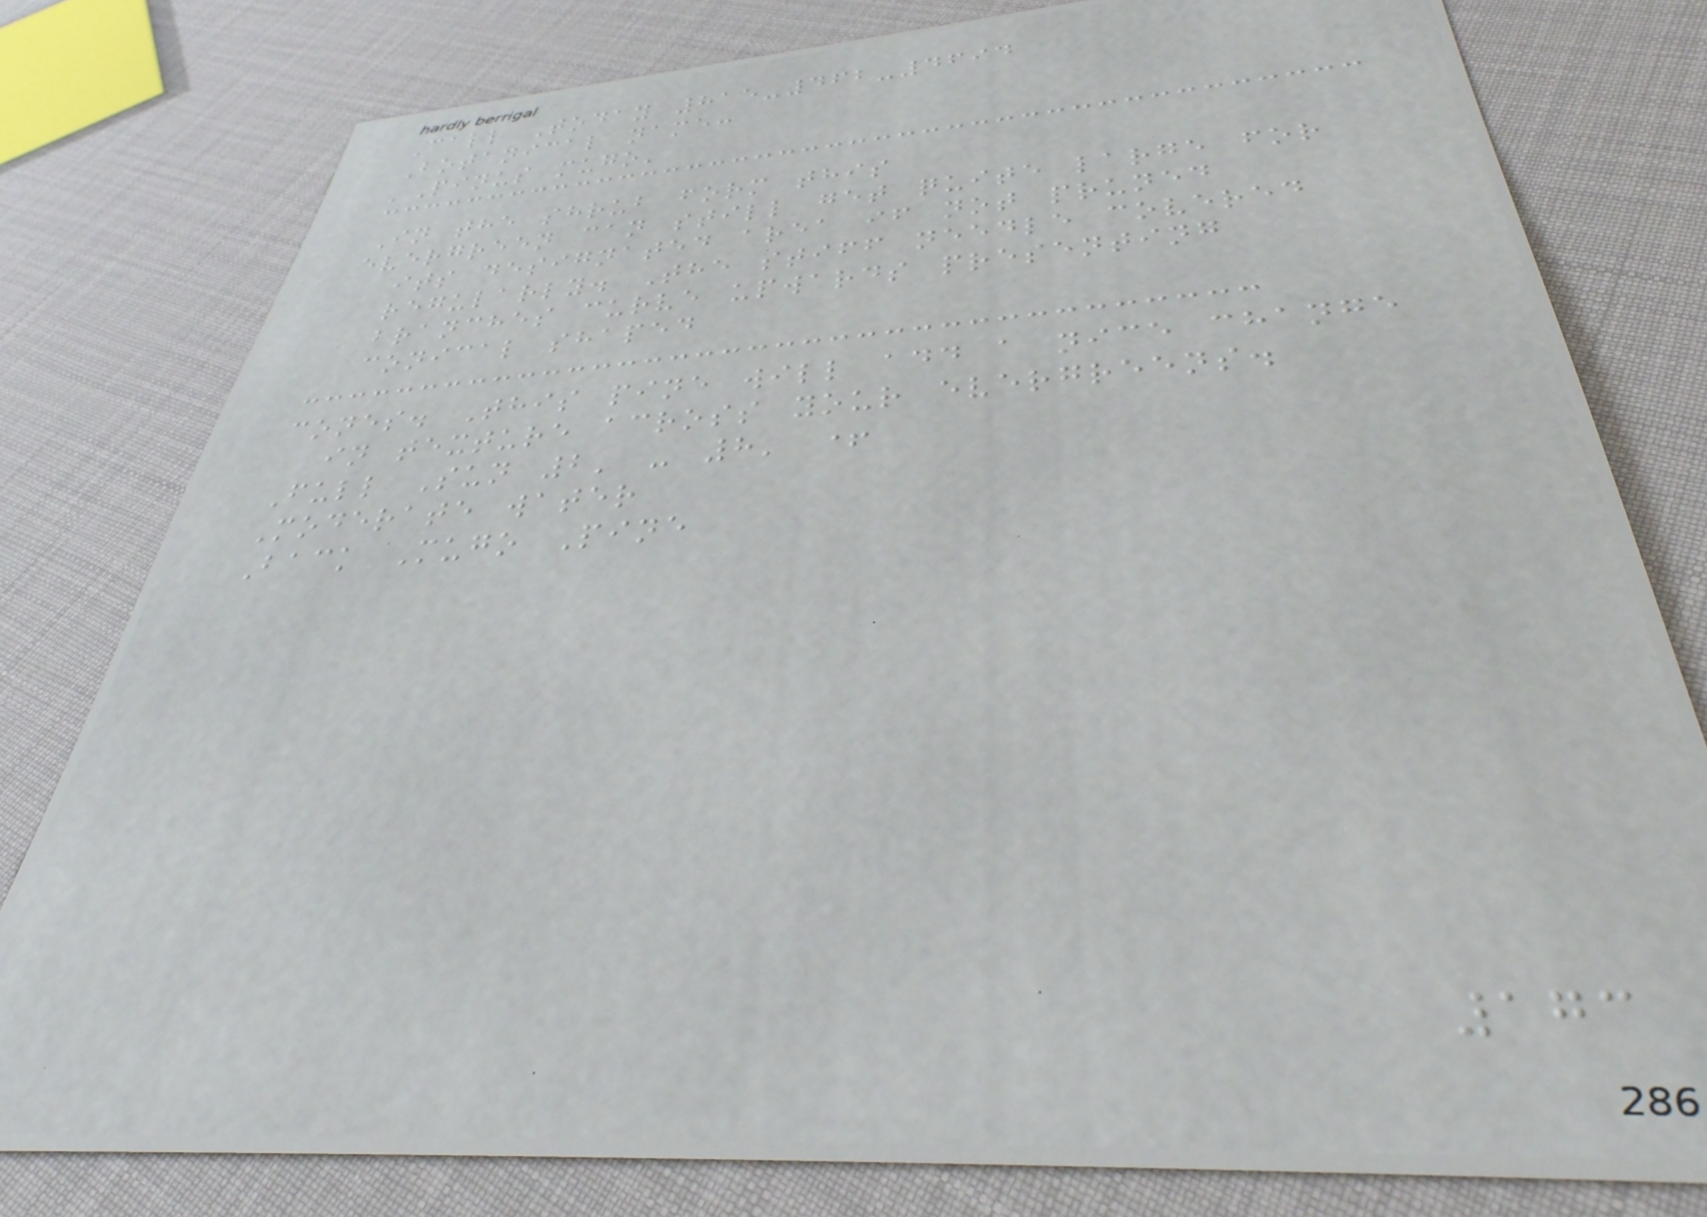Call Today 815-462-4694
Botanical name:
'Pinus mugo'
In the shrub form this
evergreen can still get quite large for
its designated area if not pruned
regularly. The stiff needle covered
branches curve upwards presenting
conical shaped
cones. This pine will add a nice change
in texture across your evergreens.
Full Sun 2' - 8' +
Moderate water
Back Mugo Pine
173
